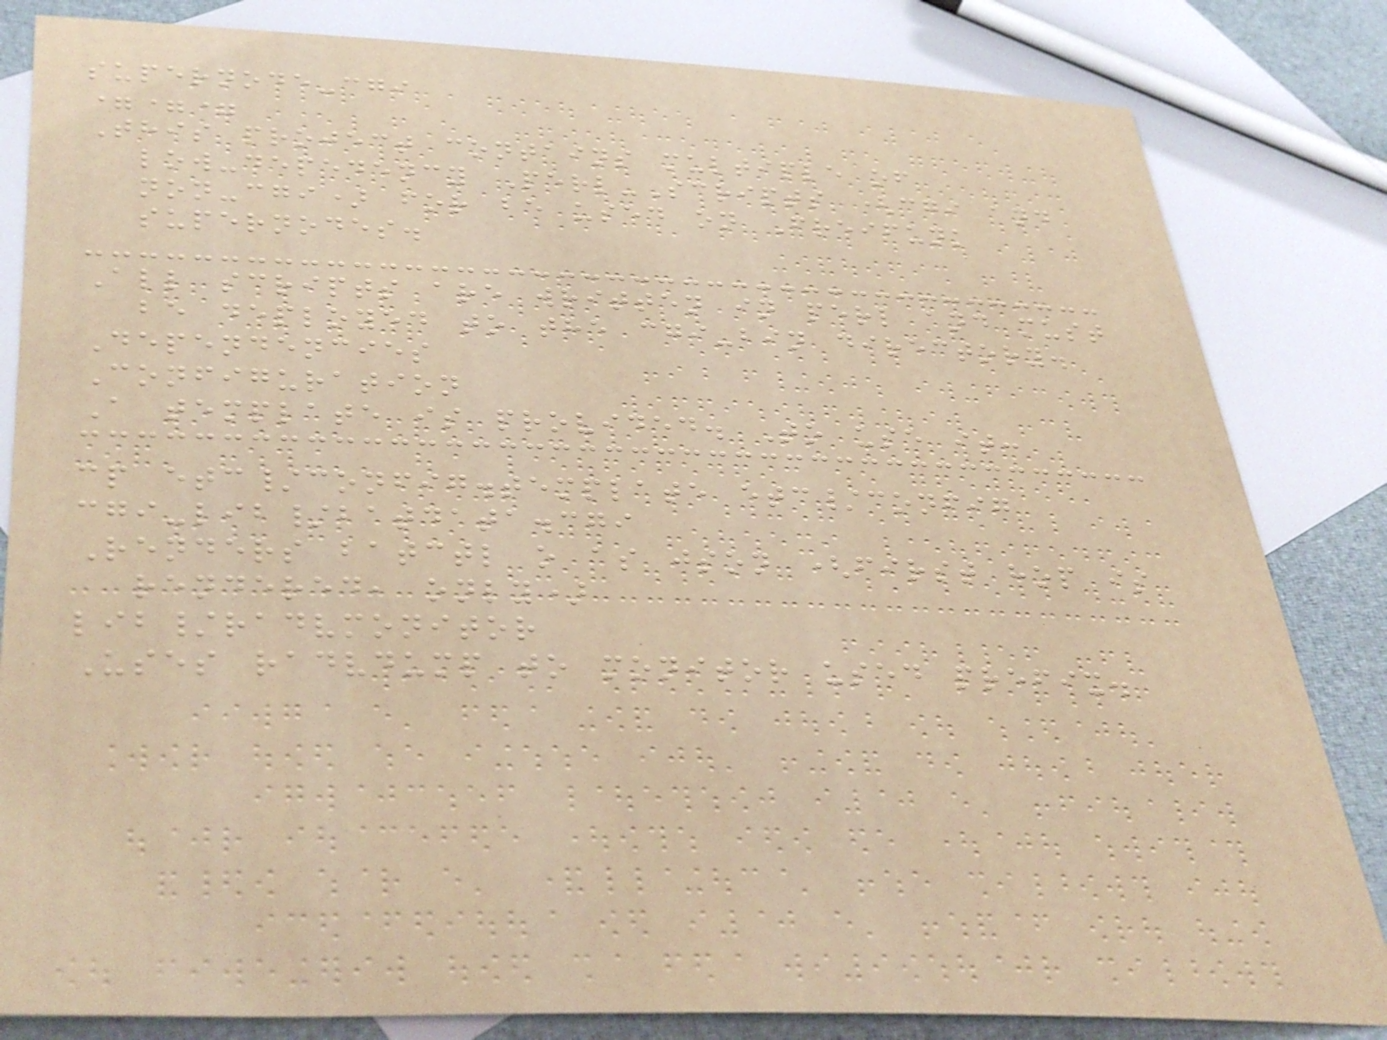supernode-cgi
===
This project contains multiple of
low-depedency Perl-Scripts (cgi and
non-cgi) for be used on Freifunk
supernodes.
All scripts are written in perl and must
be deployed to the cgi-bin directory.
Dependencies
Configuration
A template is provided. To use it:
cp etc/config.template etc/config
cgi-lib/batdata.cgi
Renders batctl o as json (first hop is
rendered, only)
lib/radvmonitor
Uses radvdump to monitor used prefix.
